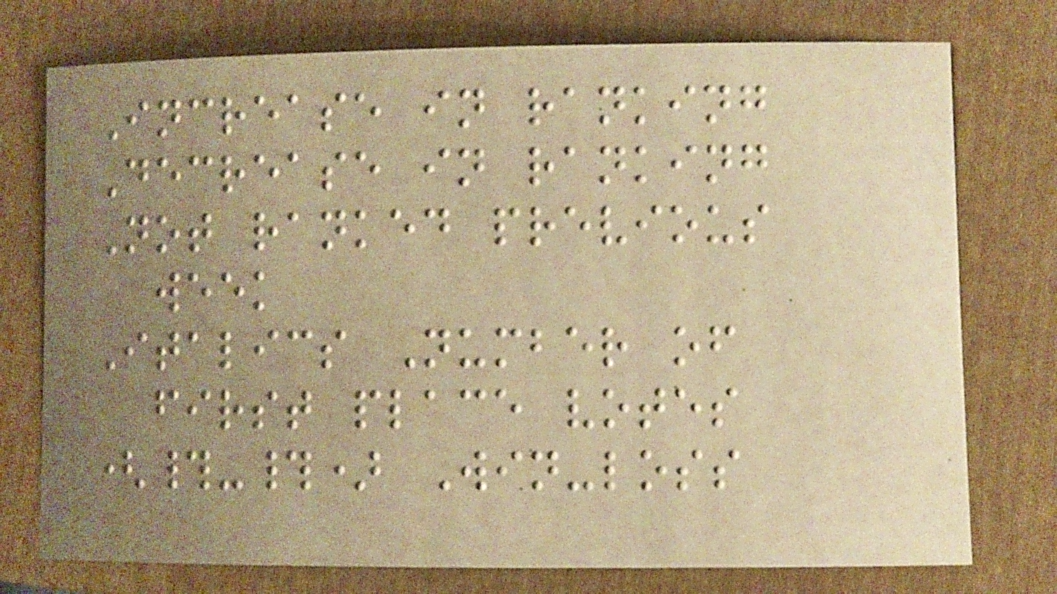Increase in ranking
Decrease in ranking
Not ranked previous
week
Italics Number of
first place votes
(#-#) Win-loss
